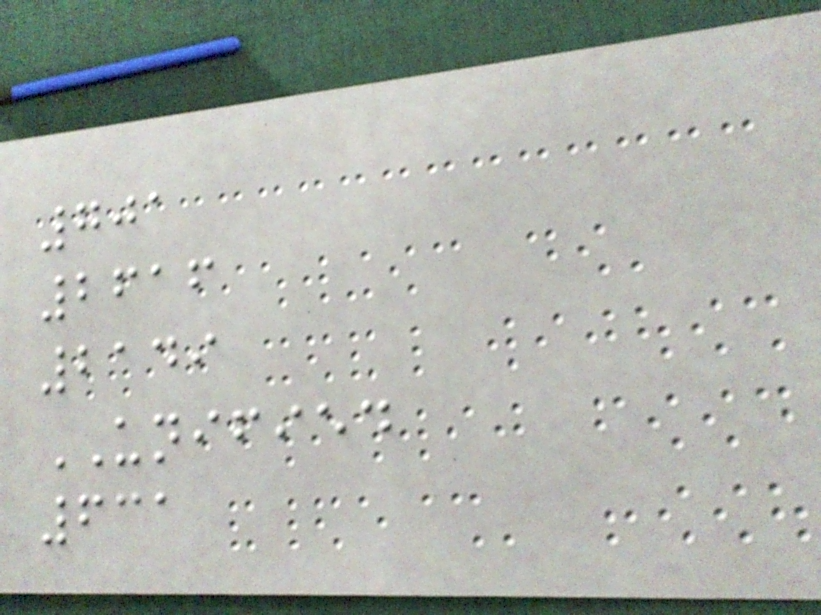701
2616
2149
UNIFIED
631
